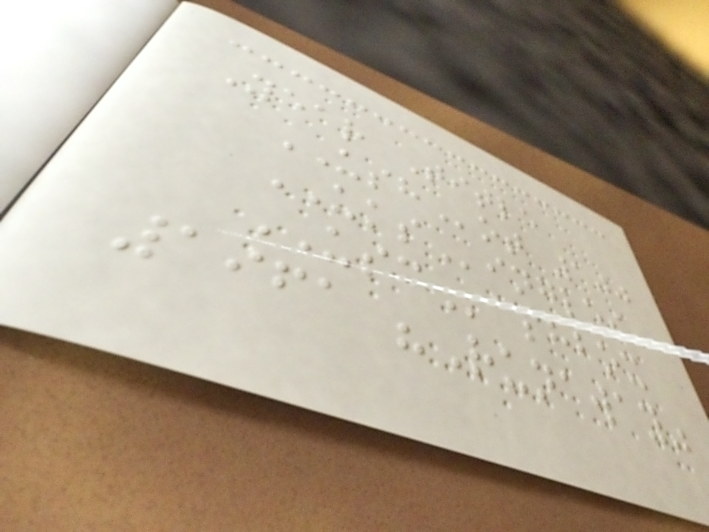Year Title
USHot 100
UKSingles
USCashbox
1961 "Runaway"
